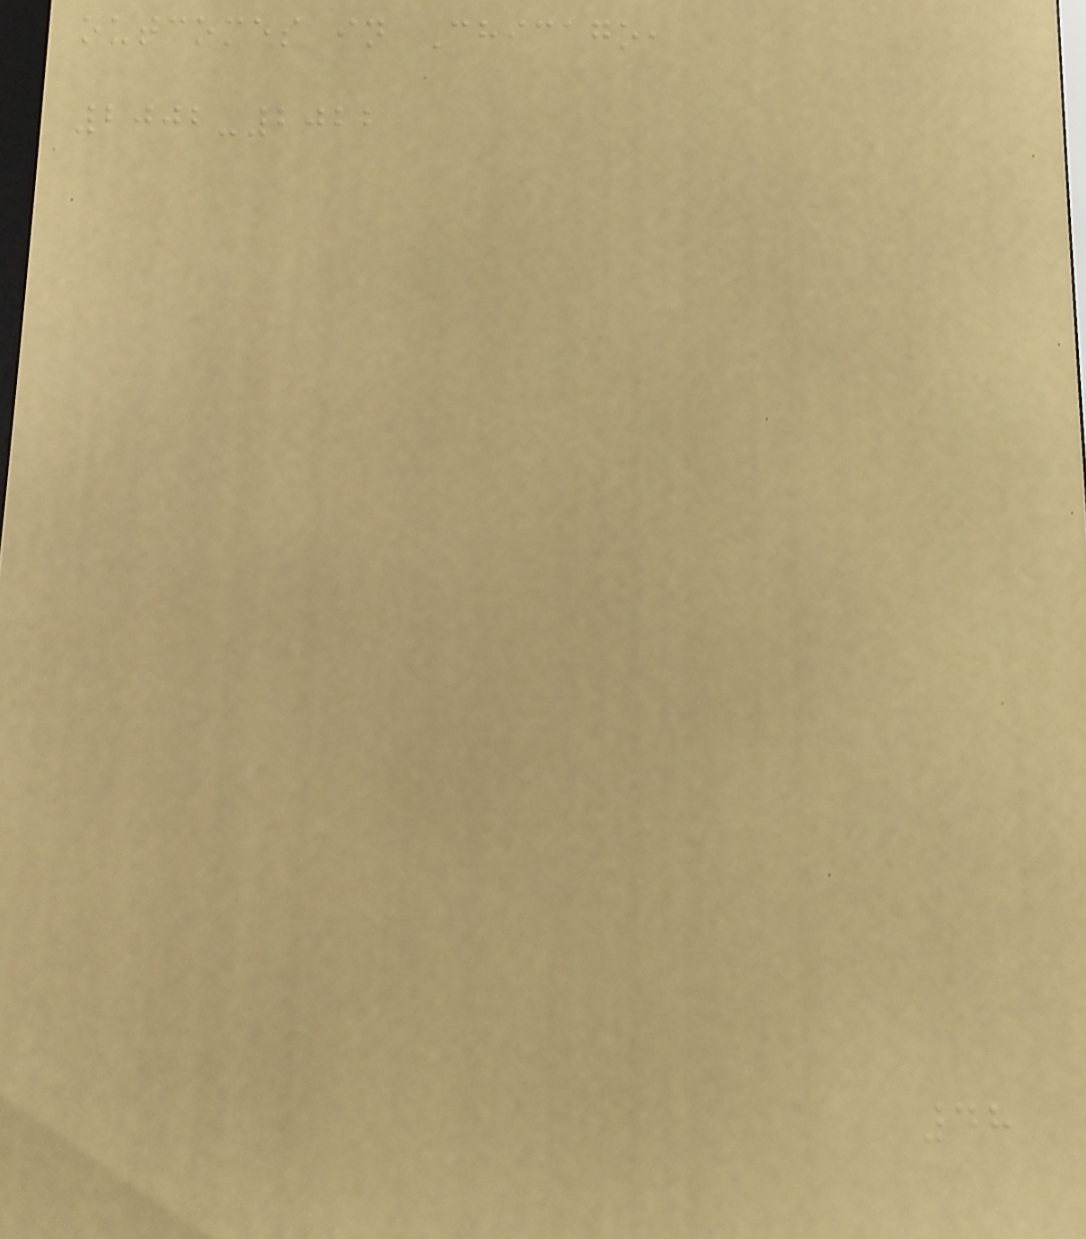outcomes in Chicago,
2002-2022
48
